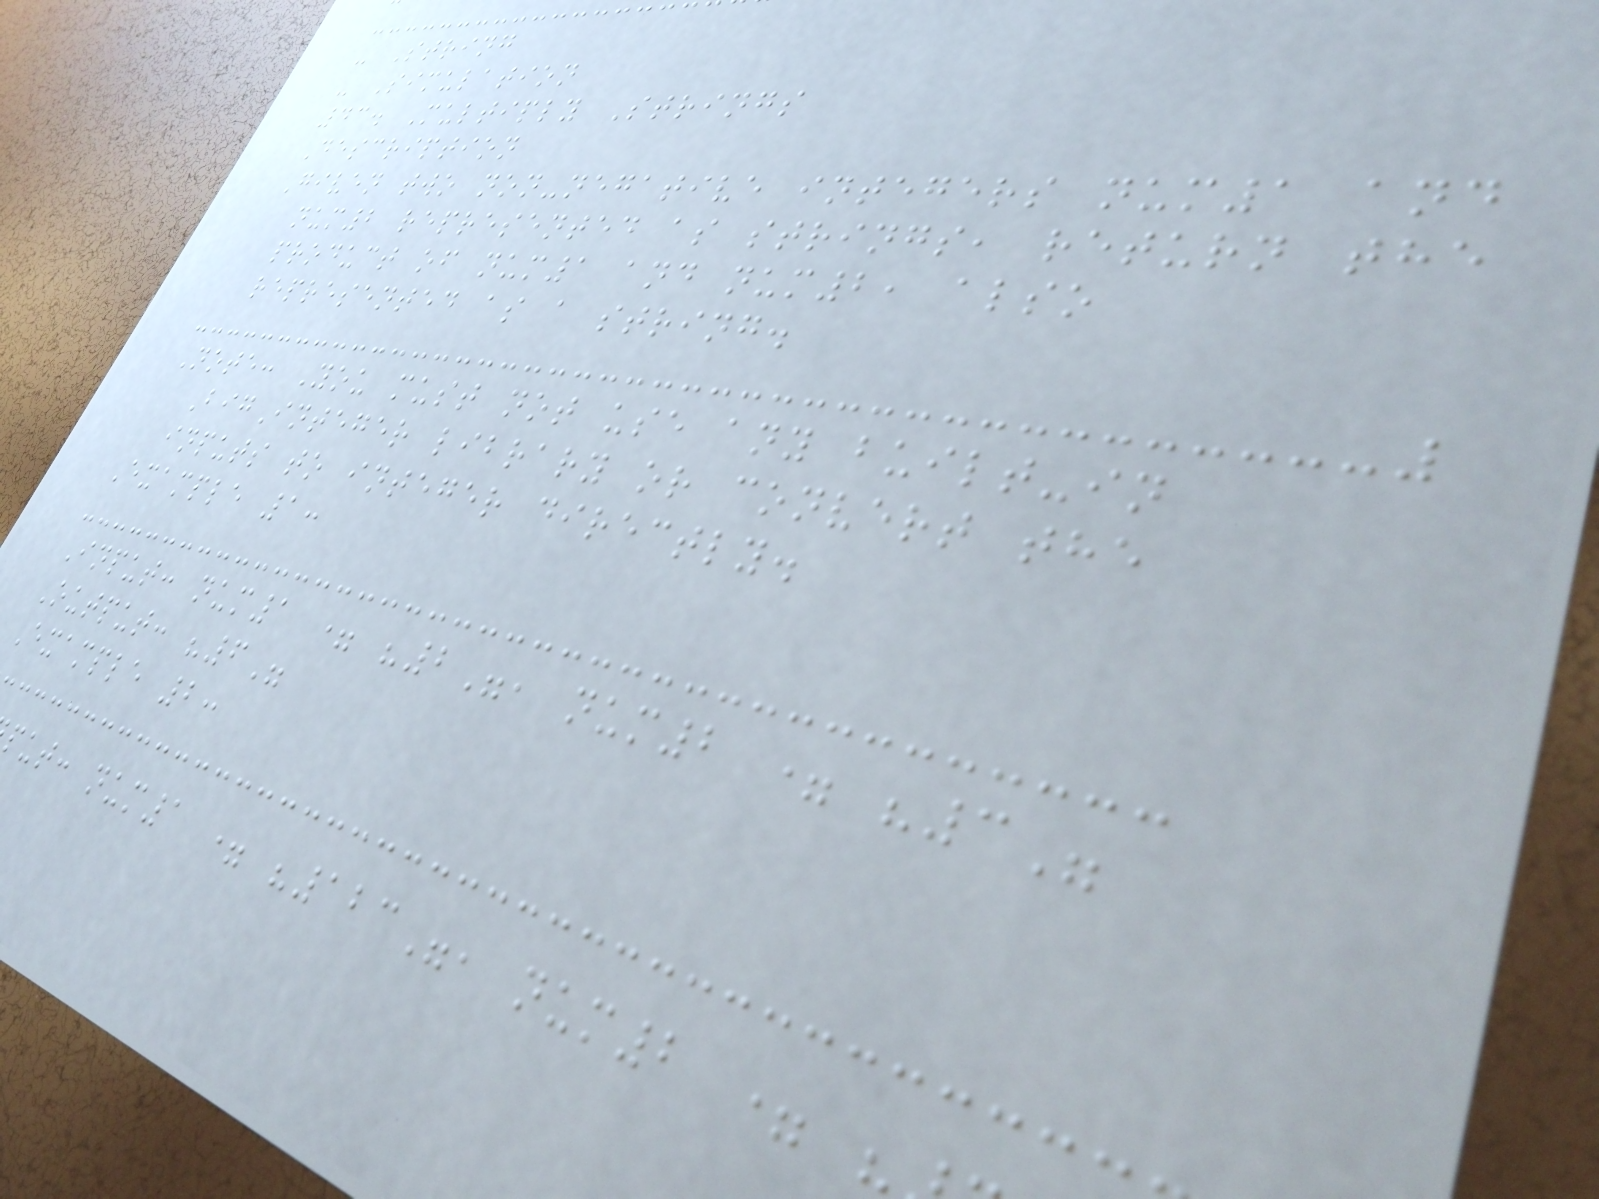- String
- Simulation
43. Multiply Strings
Description
Given two non-negative integers num1 and
num2 represented as strings, return the
product of num1 and num2, also
represented as a string.
Note: You must not use any built-in
BigInteger library or convert the
inputs to integer directly.
Example 1:
Input: num1 = "2", num2 = "3"
Output: "6"
Example 2:
put: num1 = "123", num2 =
